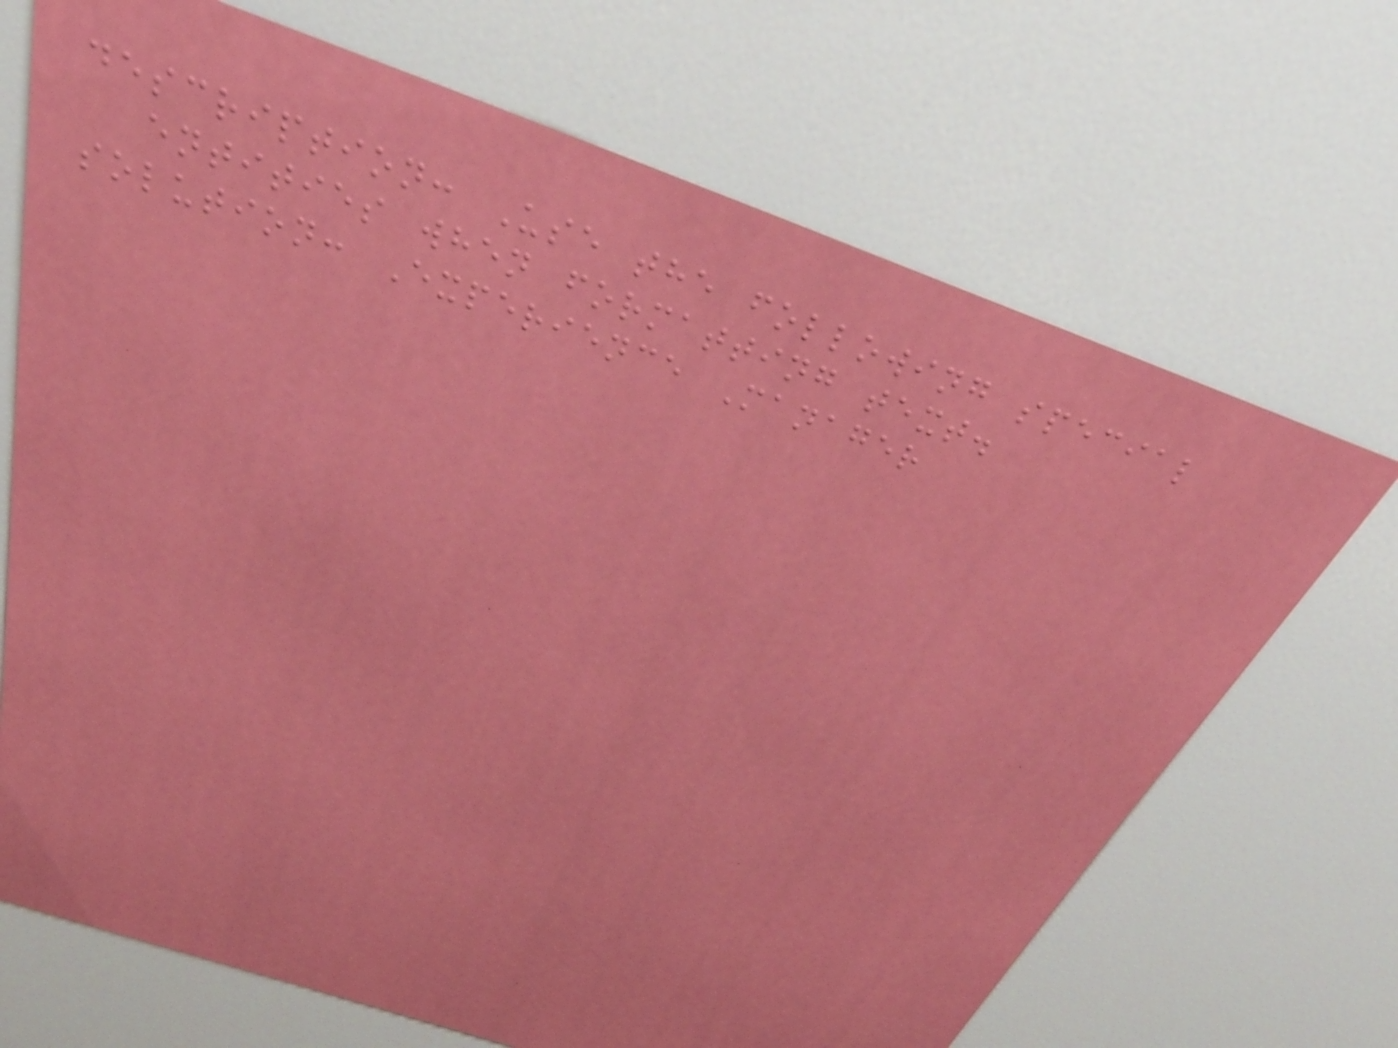description: Use the following special
entities when formatting text.
solution: Experience Manager
